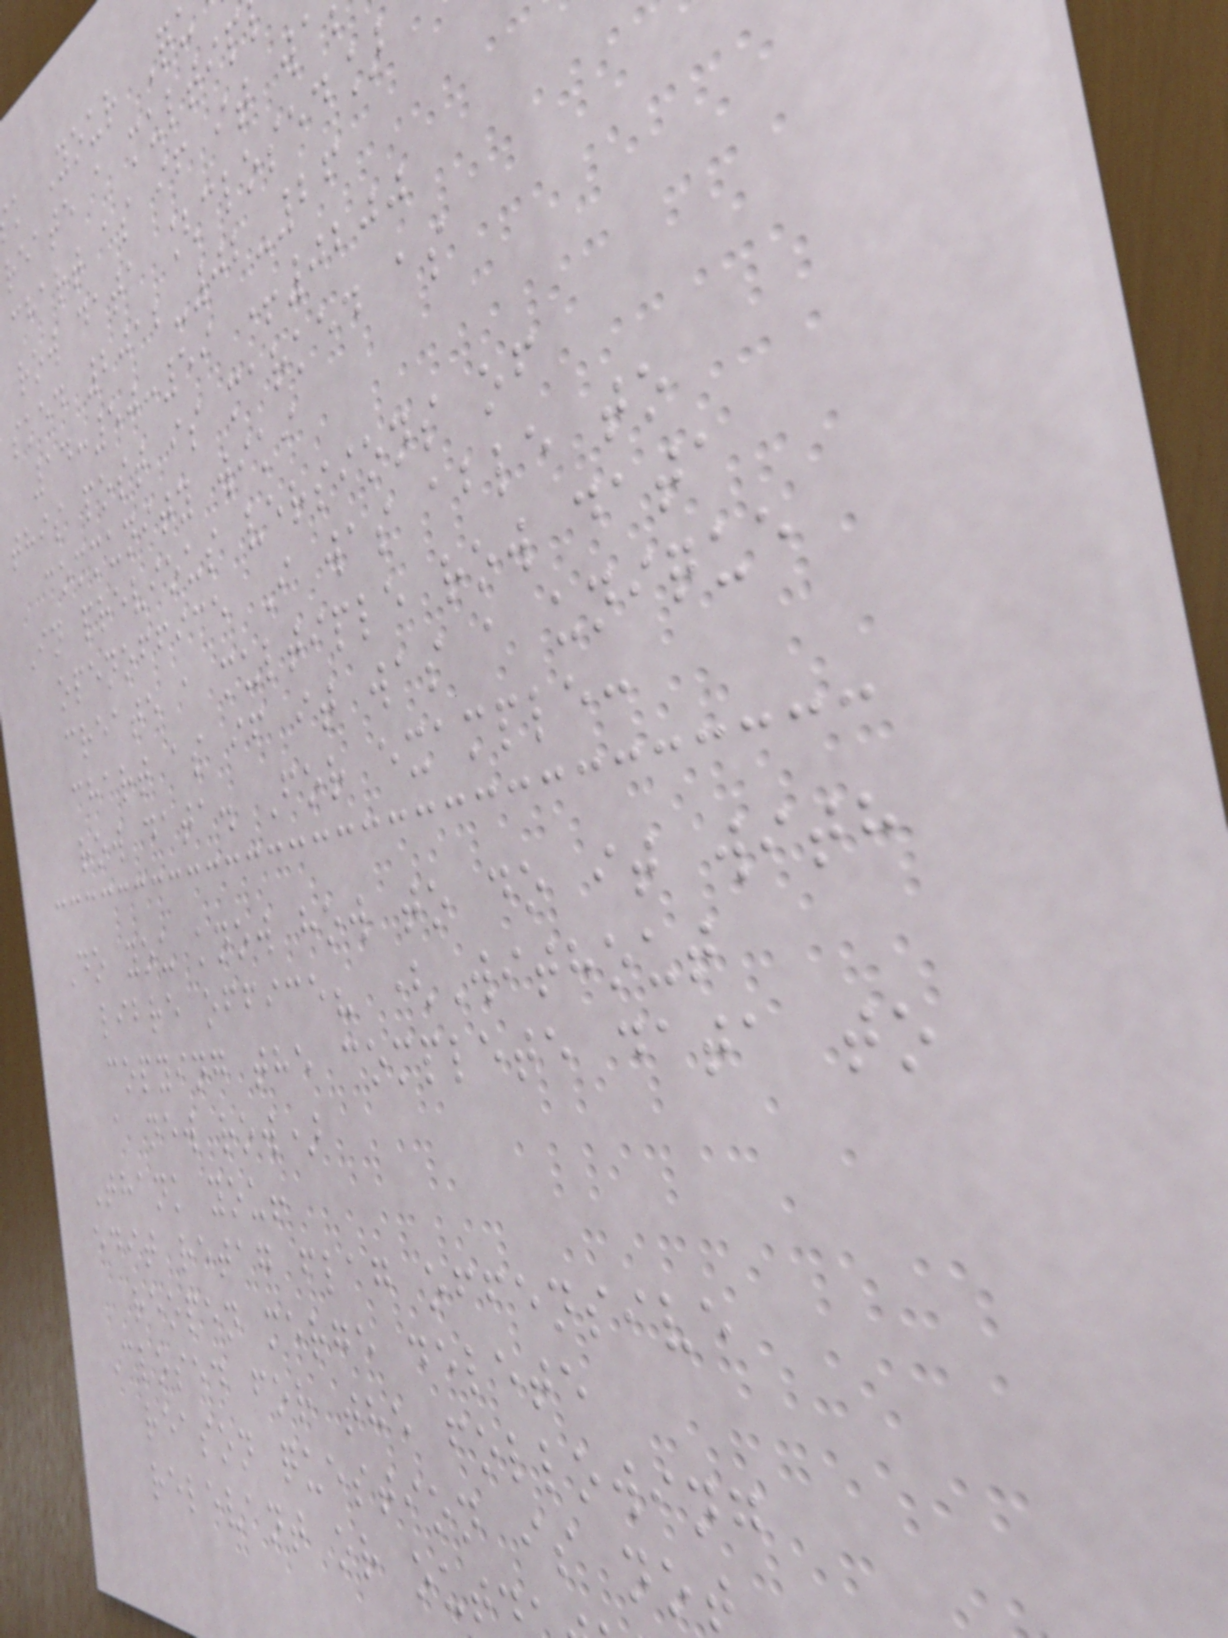k Your Q
reate a multip
chart as if it wa
row data [closed]
sked 2012-02-26
14:50:59 +0200
this post is marked as
community wiki
In previous versions of
openoffice I was able to
create a multiple row data
chart as if it was a unique
row data. For example:
Do you know how to do it with
libre office? (Without
copying the complete data to
a new row)
Thank you!
edit retag flag offensive
reopen merge delete
Closed for the following
reason question is not
relevant or out
